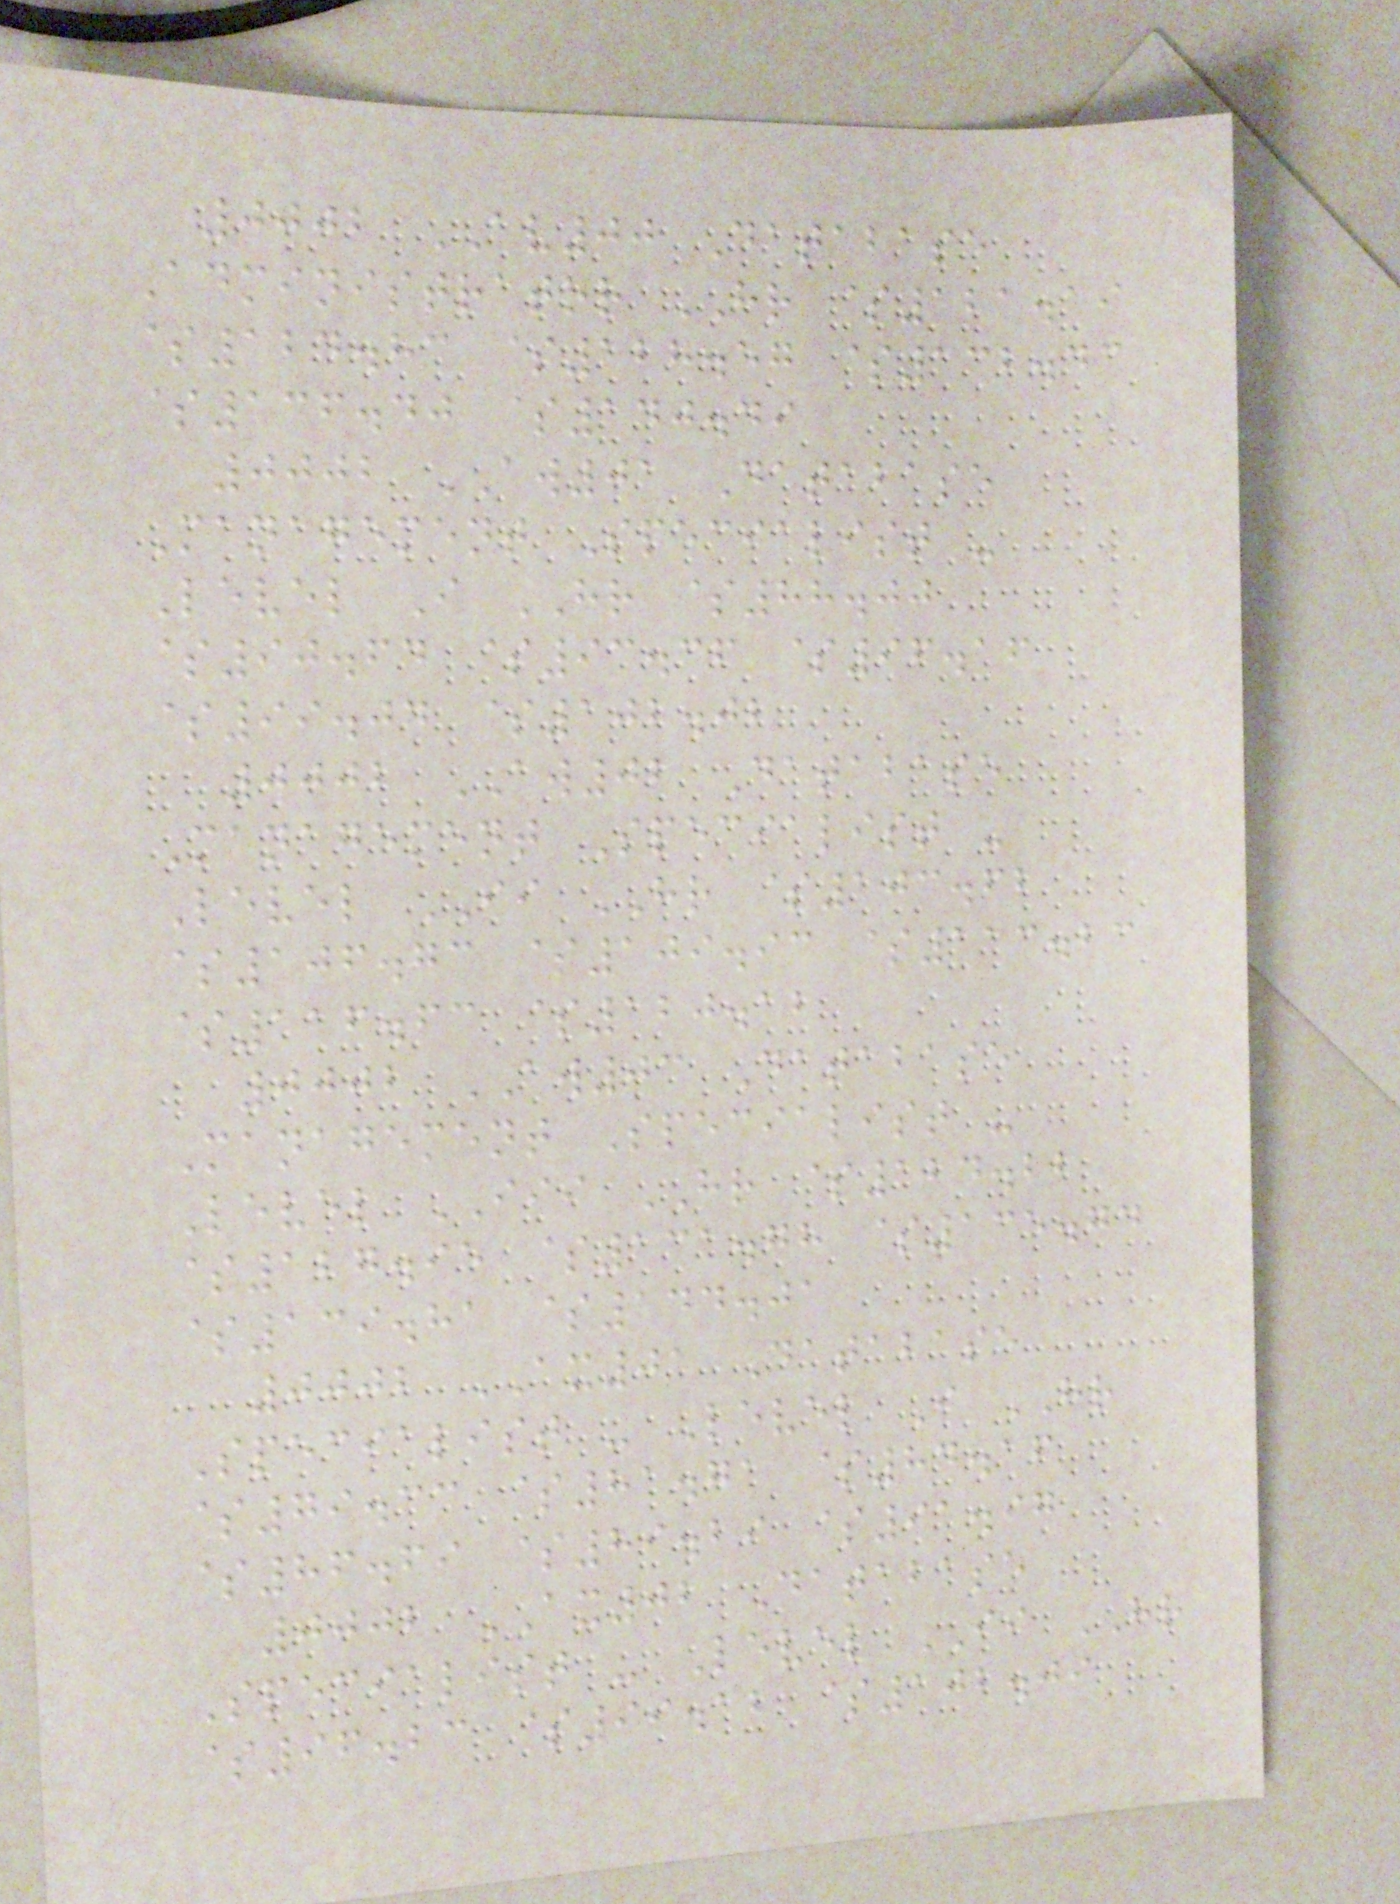0002 AV00 Database
Administrator HR $121.19
$124.83 $128.57 $132.43
$136.40 $140.49
0002 AW01 Database
Management Specialist -
Level I HR $88.00
$90.64 $93.36 $96.16
$99.04 $102.02
0002 AW02 Database
Management Specialist -
Level II HR $103.62
$106.73 $109.93 $113.23
$116.63 $120.12
0002 AW03 Database
Management Specialist -
Level III HR $124.22
$127.95 $131.78 $135.74
$139.81 $144.01
0002 AX01 Database
Specialist - Level I HR
$79.33 $81.71 $84.16
$86.69 $89.29 $91.97
0002 AX02 Database
Specialist - Level II HR
$96.23 $99.12 $102.09
